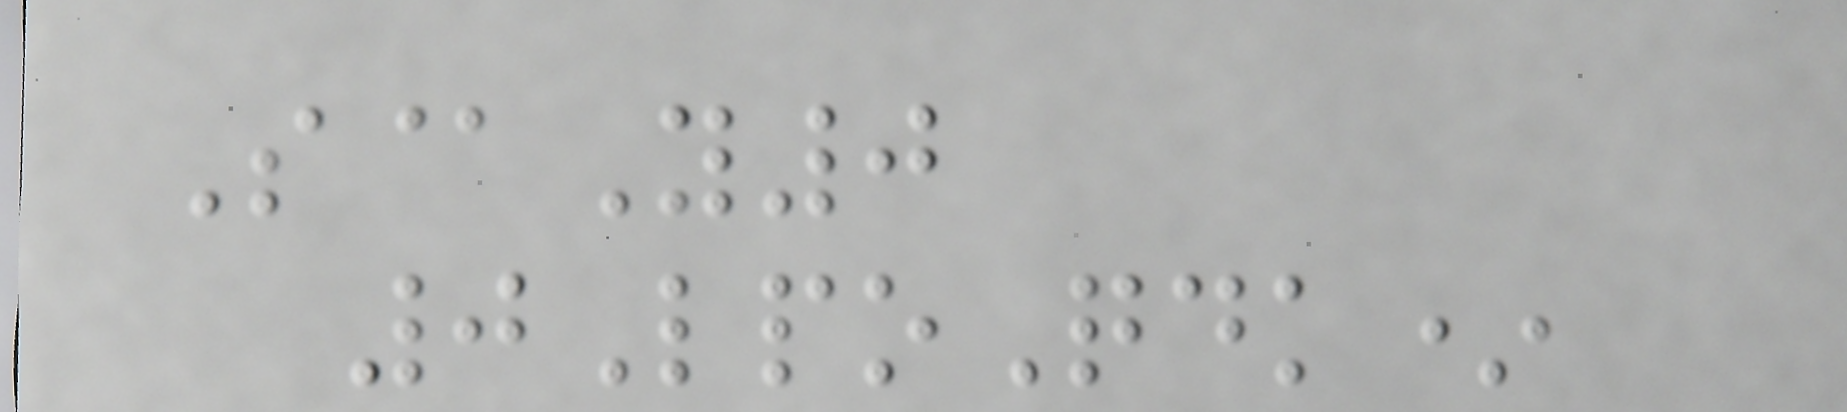S@Y0
0LpoQdk*
